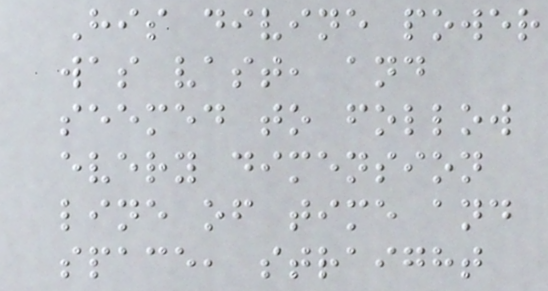His divine power
was vast, and
seemed to follow
every dimension
line of time and
space, straight
